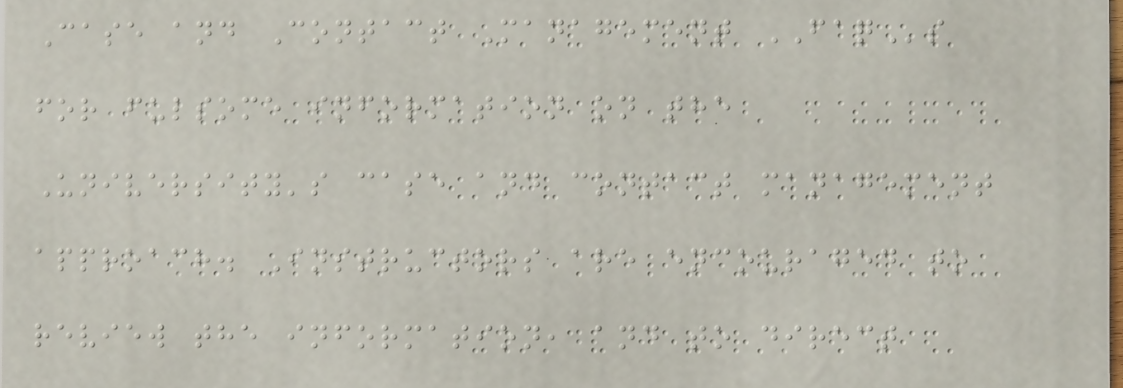Case and Contact Management FAQs
for fulsome information on the
University's case and contact management
approach. Instructors are encouraged to
review the information, and to direct
